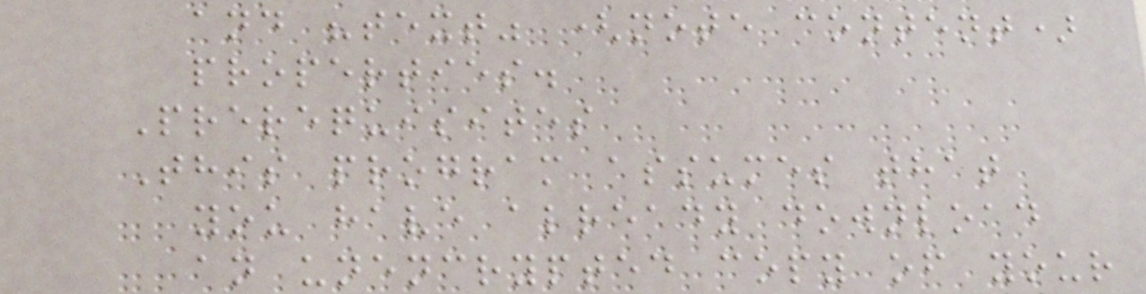and "text" (note content)
properties.
Prerequisites
This program assumes that
you have already download
an unencrypted copy of your
